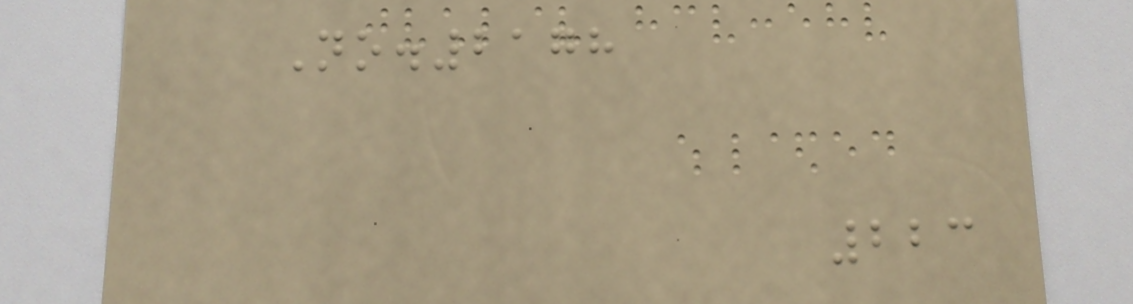No.2178
223
